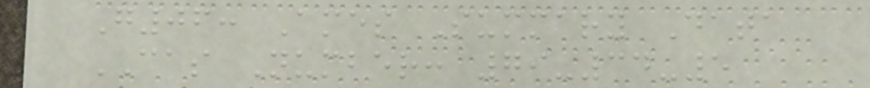G06: Ames Summary Data
CAS Number: 79-34-5
